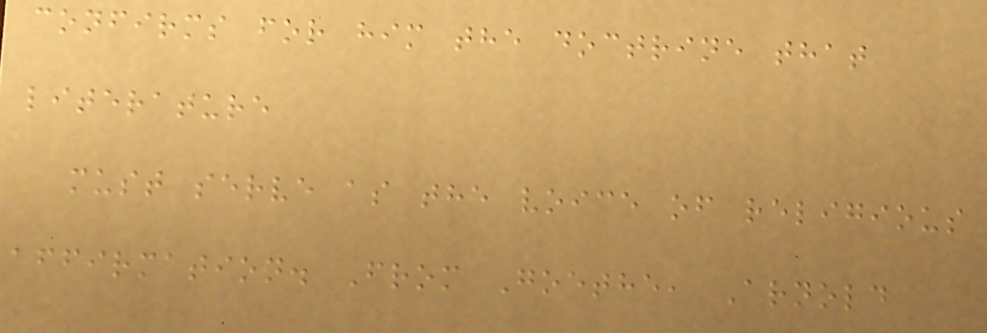confirms for him the doctrine that
literature
must serve as the voice of religious
affirmation. From Goethe, Arnold
